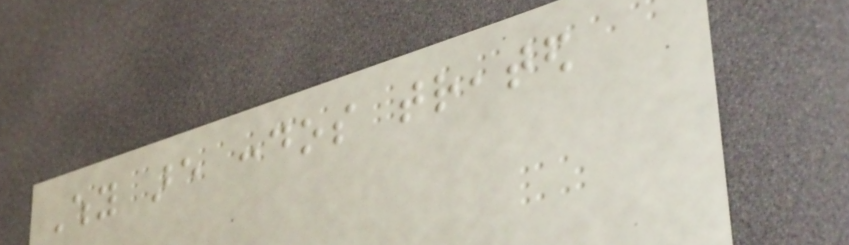Why are condos treated
